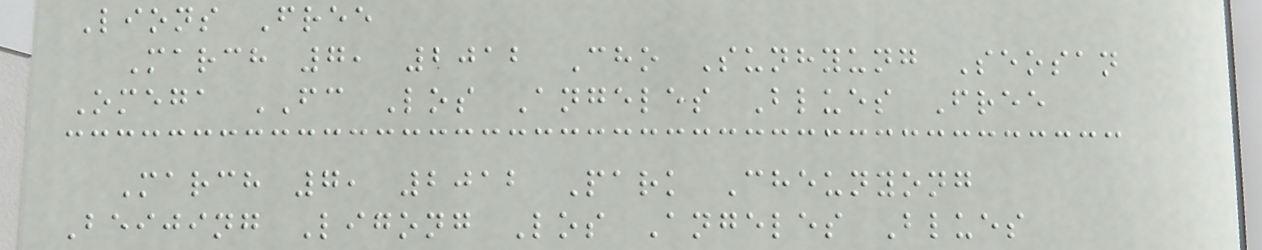Lions Free
March 7, 2012 Cho Sunhyung Seosan
Omega FC Los Angeles Blues Free
March 7, 2012 Park Cheunyong
Beijing Ligong Los Angeles Blues
